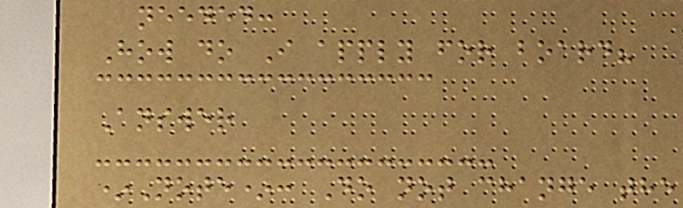needed:
How do I apply for board?
Answer
*Note*: Do not change the
